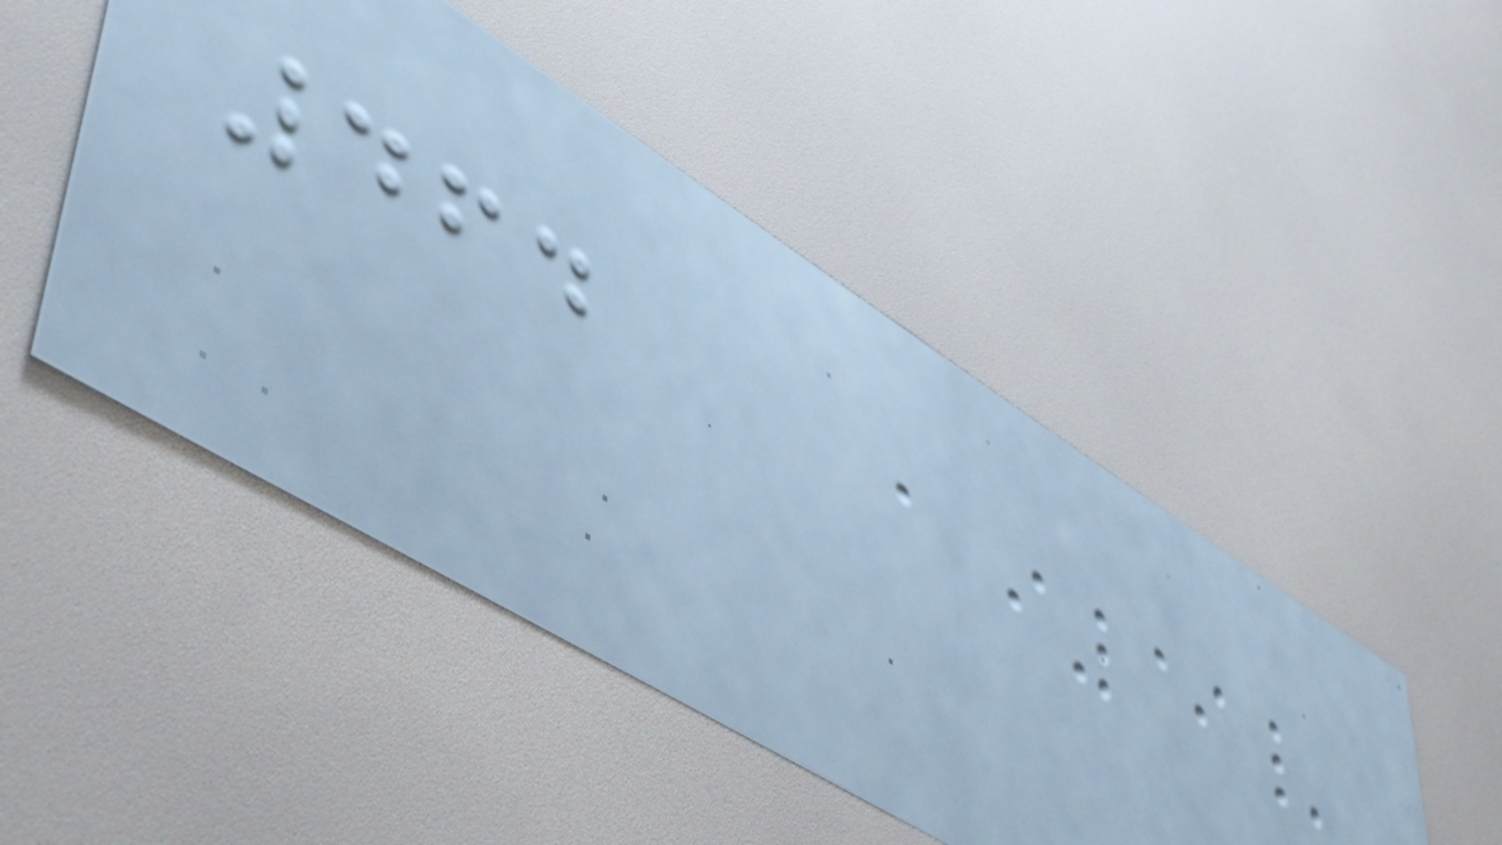464
